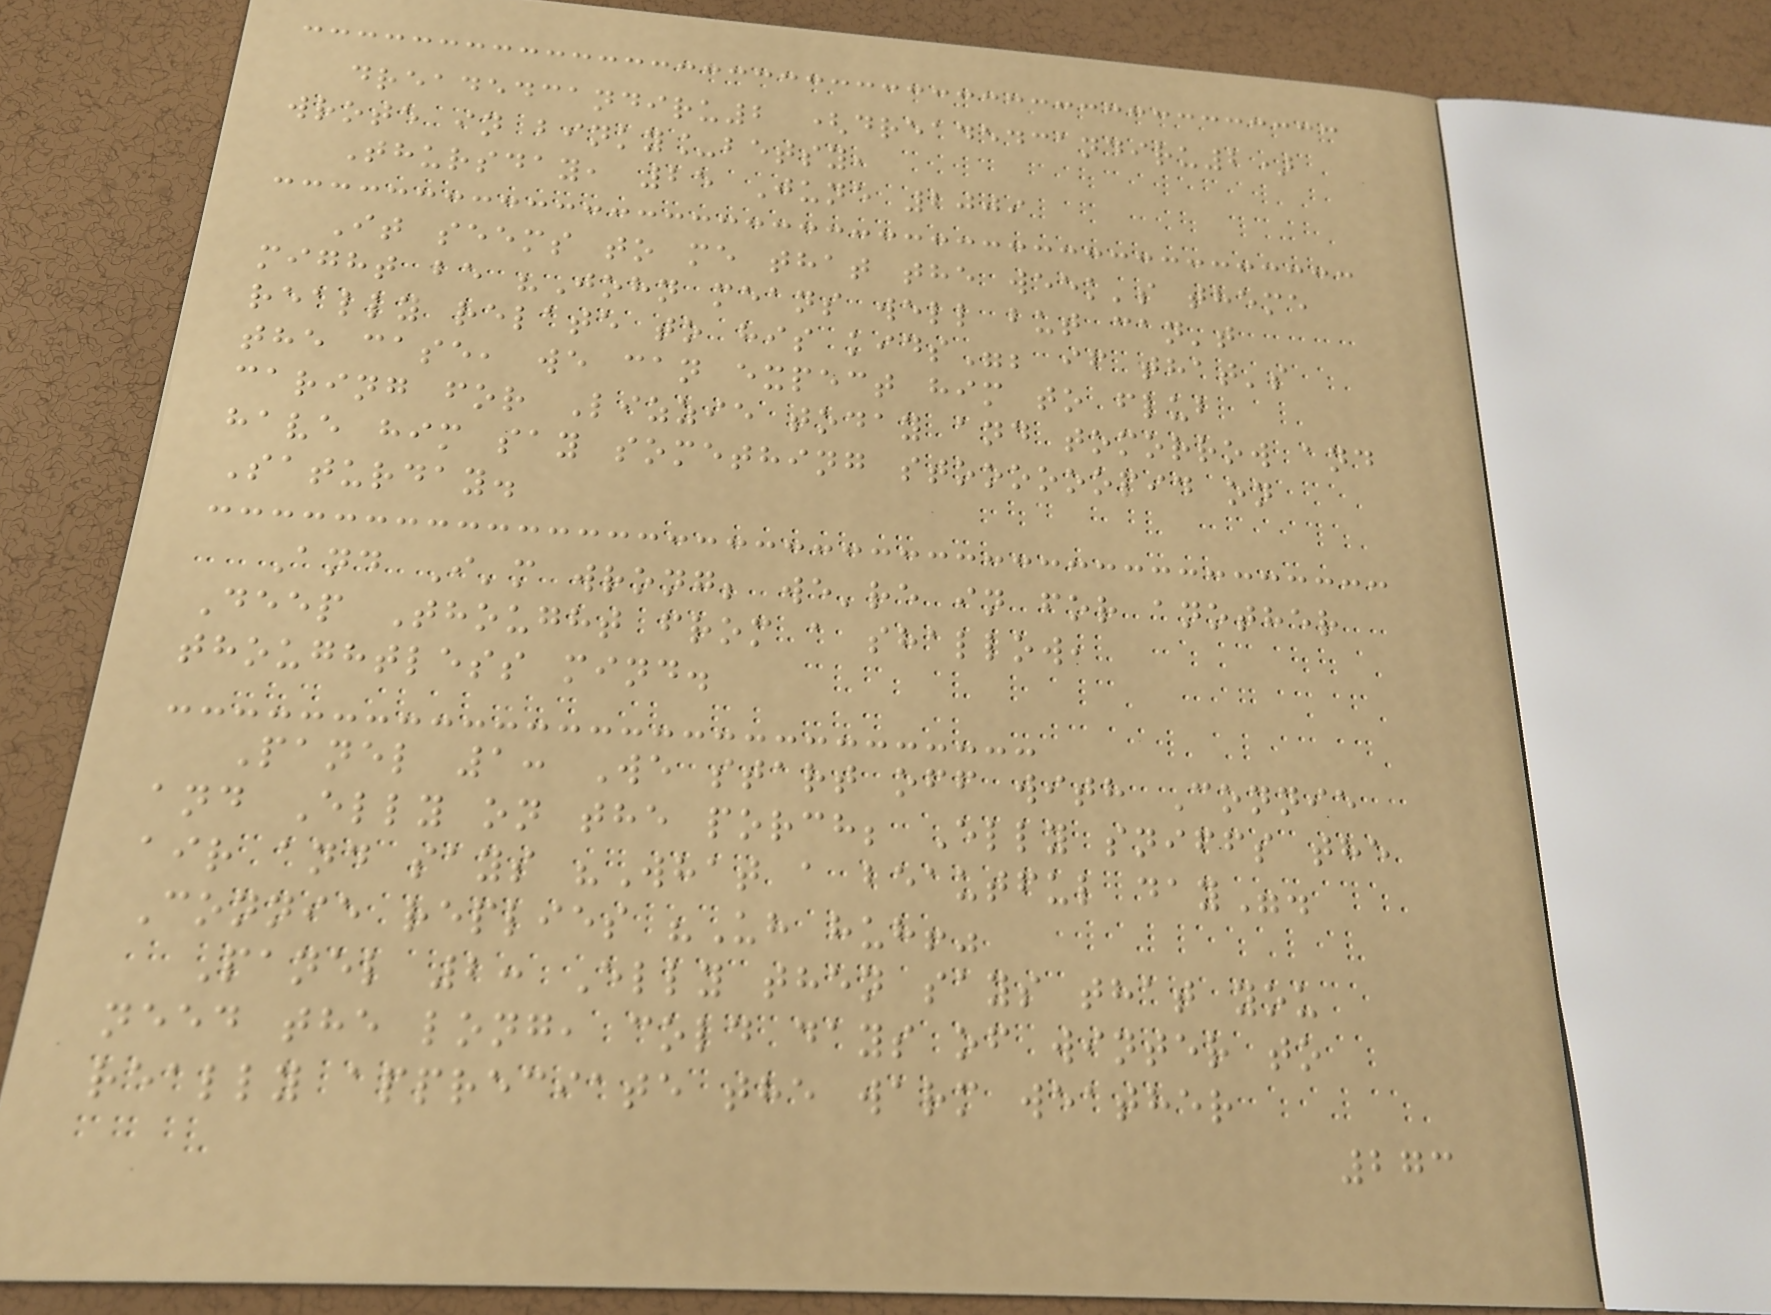dreadedcandiru2 (dreadedcandiru2)
wrote in binky_betsy,
Thursday, 25 June 2009
It seems to me that the week's theme
might be "John means well but can't
really relate to his kids"; if that's
the case, we can expect him to flub
caring for Lizzie today and tomorrow and
have him say something stoooooopid on
Saturday.
And I'm wrong; we're in for another
Deep Thought from a shallow,
thoughtless mind.
Panel 1: We start off with Connie
and Elly on the porch; Elly sniffs the
air and says "What a beautful day".
Connie replies "Uh huh!"
Panel 2: Elly then says that you
need the long, cold days of winter to
really appreciate the warm weather
273
